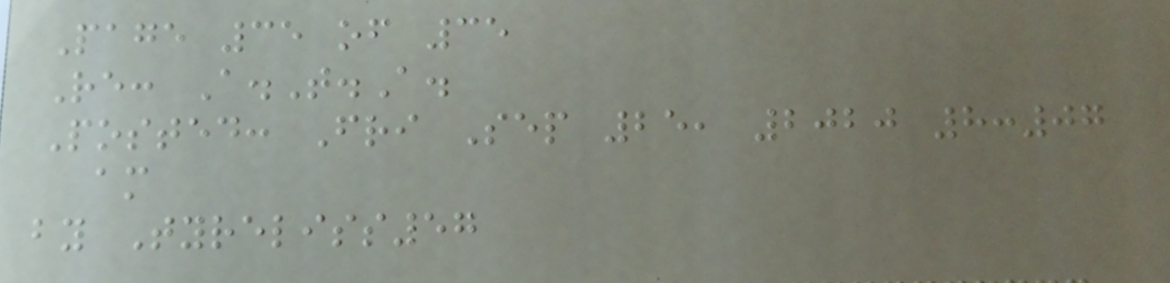Page 35 of 35
Re: A.T.A.
Posted: Fri Sep 25, 2020 8:07
am
by Tyreliss57
